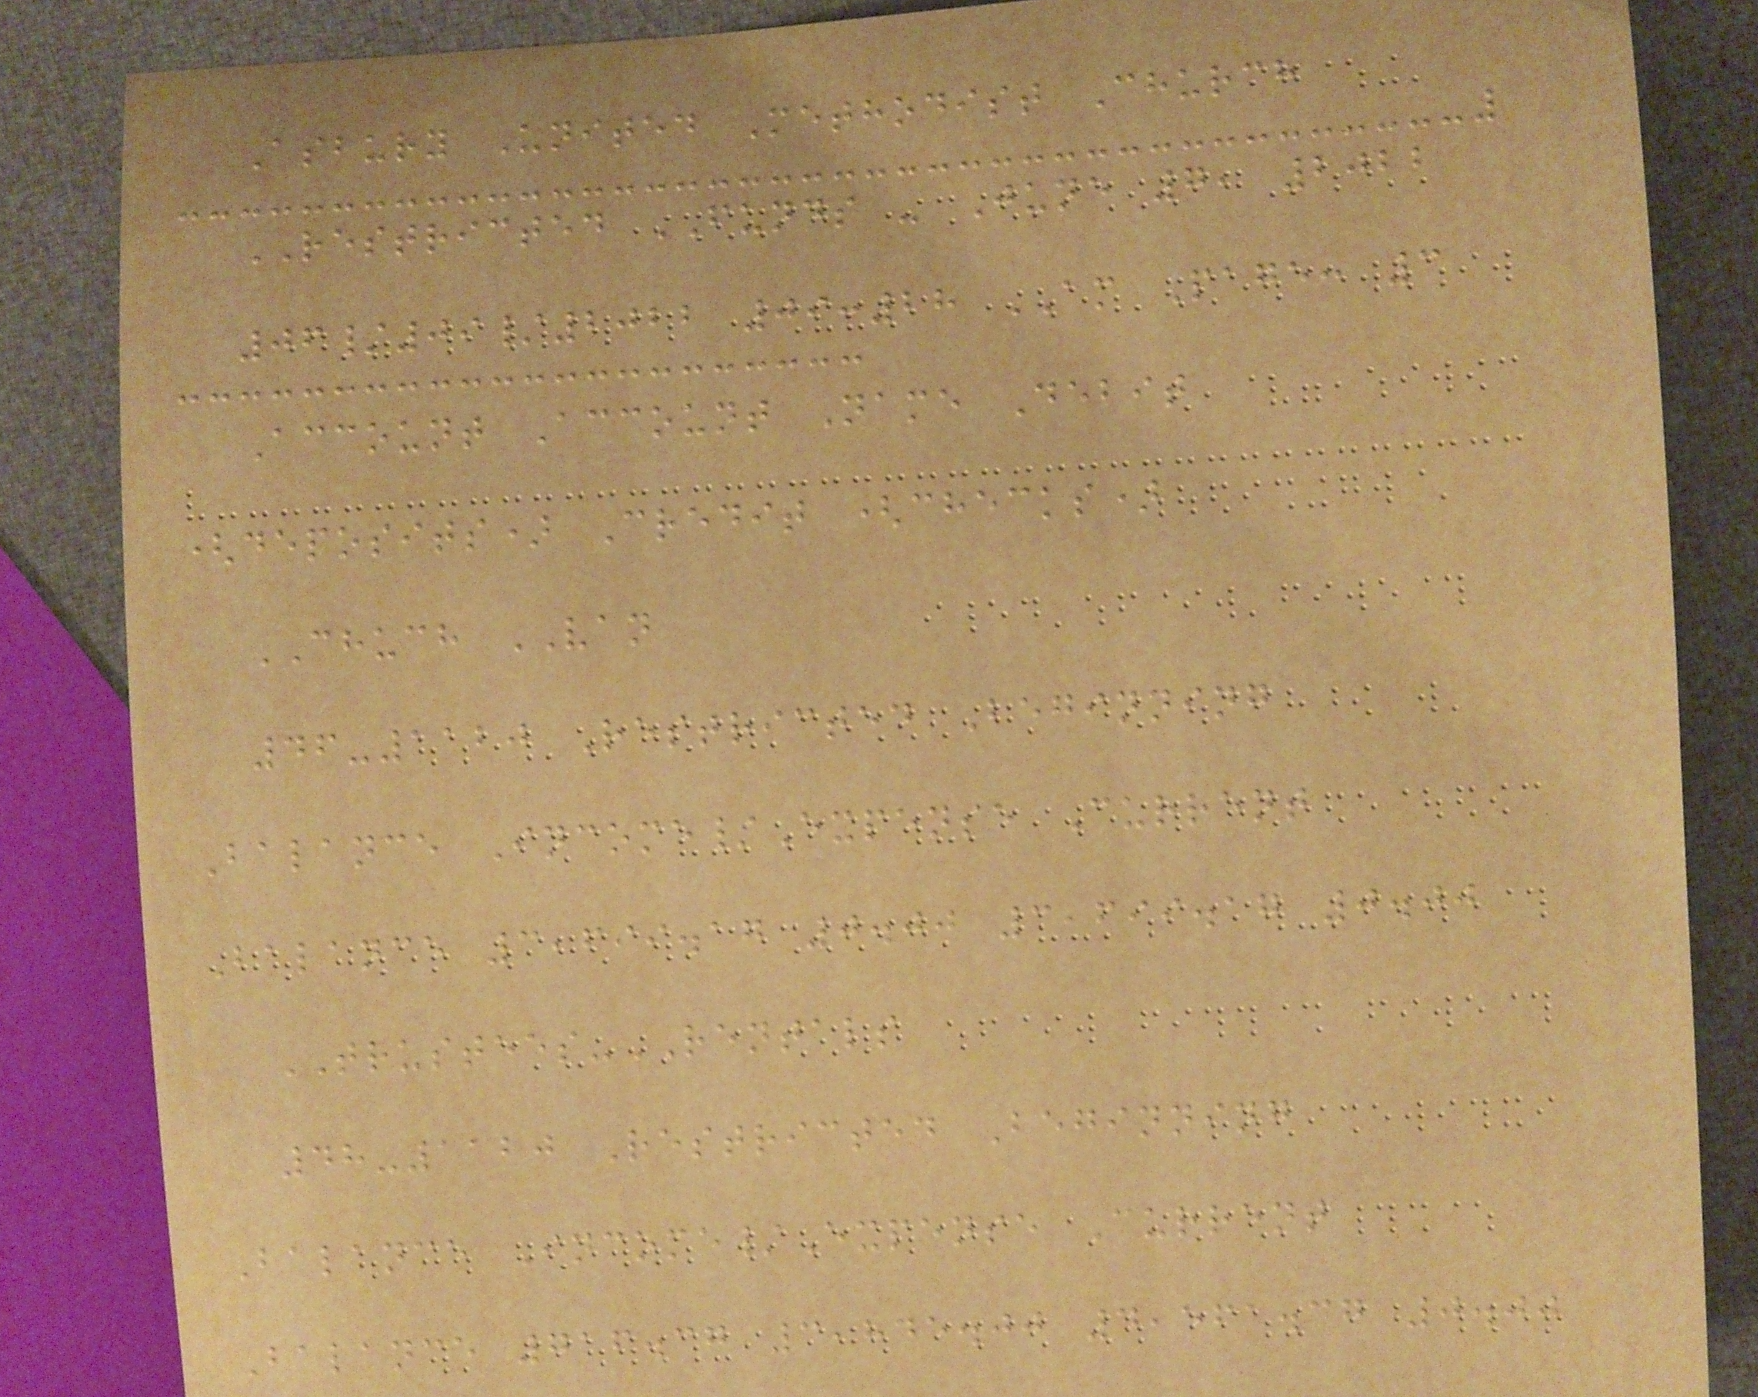Asbury United Methodist Church
RESTRICTED FUNDS - June 7, 2022
06/09/2022 09:28 AM Page: 3
Account Account Name Debit
(deposits) Credit (checks)
CHUCH VAN
46-1120 Restricted Beginning
Balance Income/Expense Current
Balance 3,699.17 0.00 3,699.17 0.00
TRUSTEES-RENTALS
48-1120 Restricted Beginning
Balance Income/Expense Current
Balance 716.37 3,845.00 4,561.37 0.00
